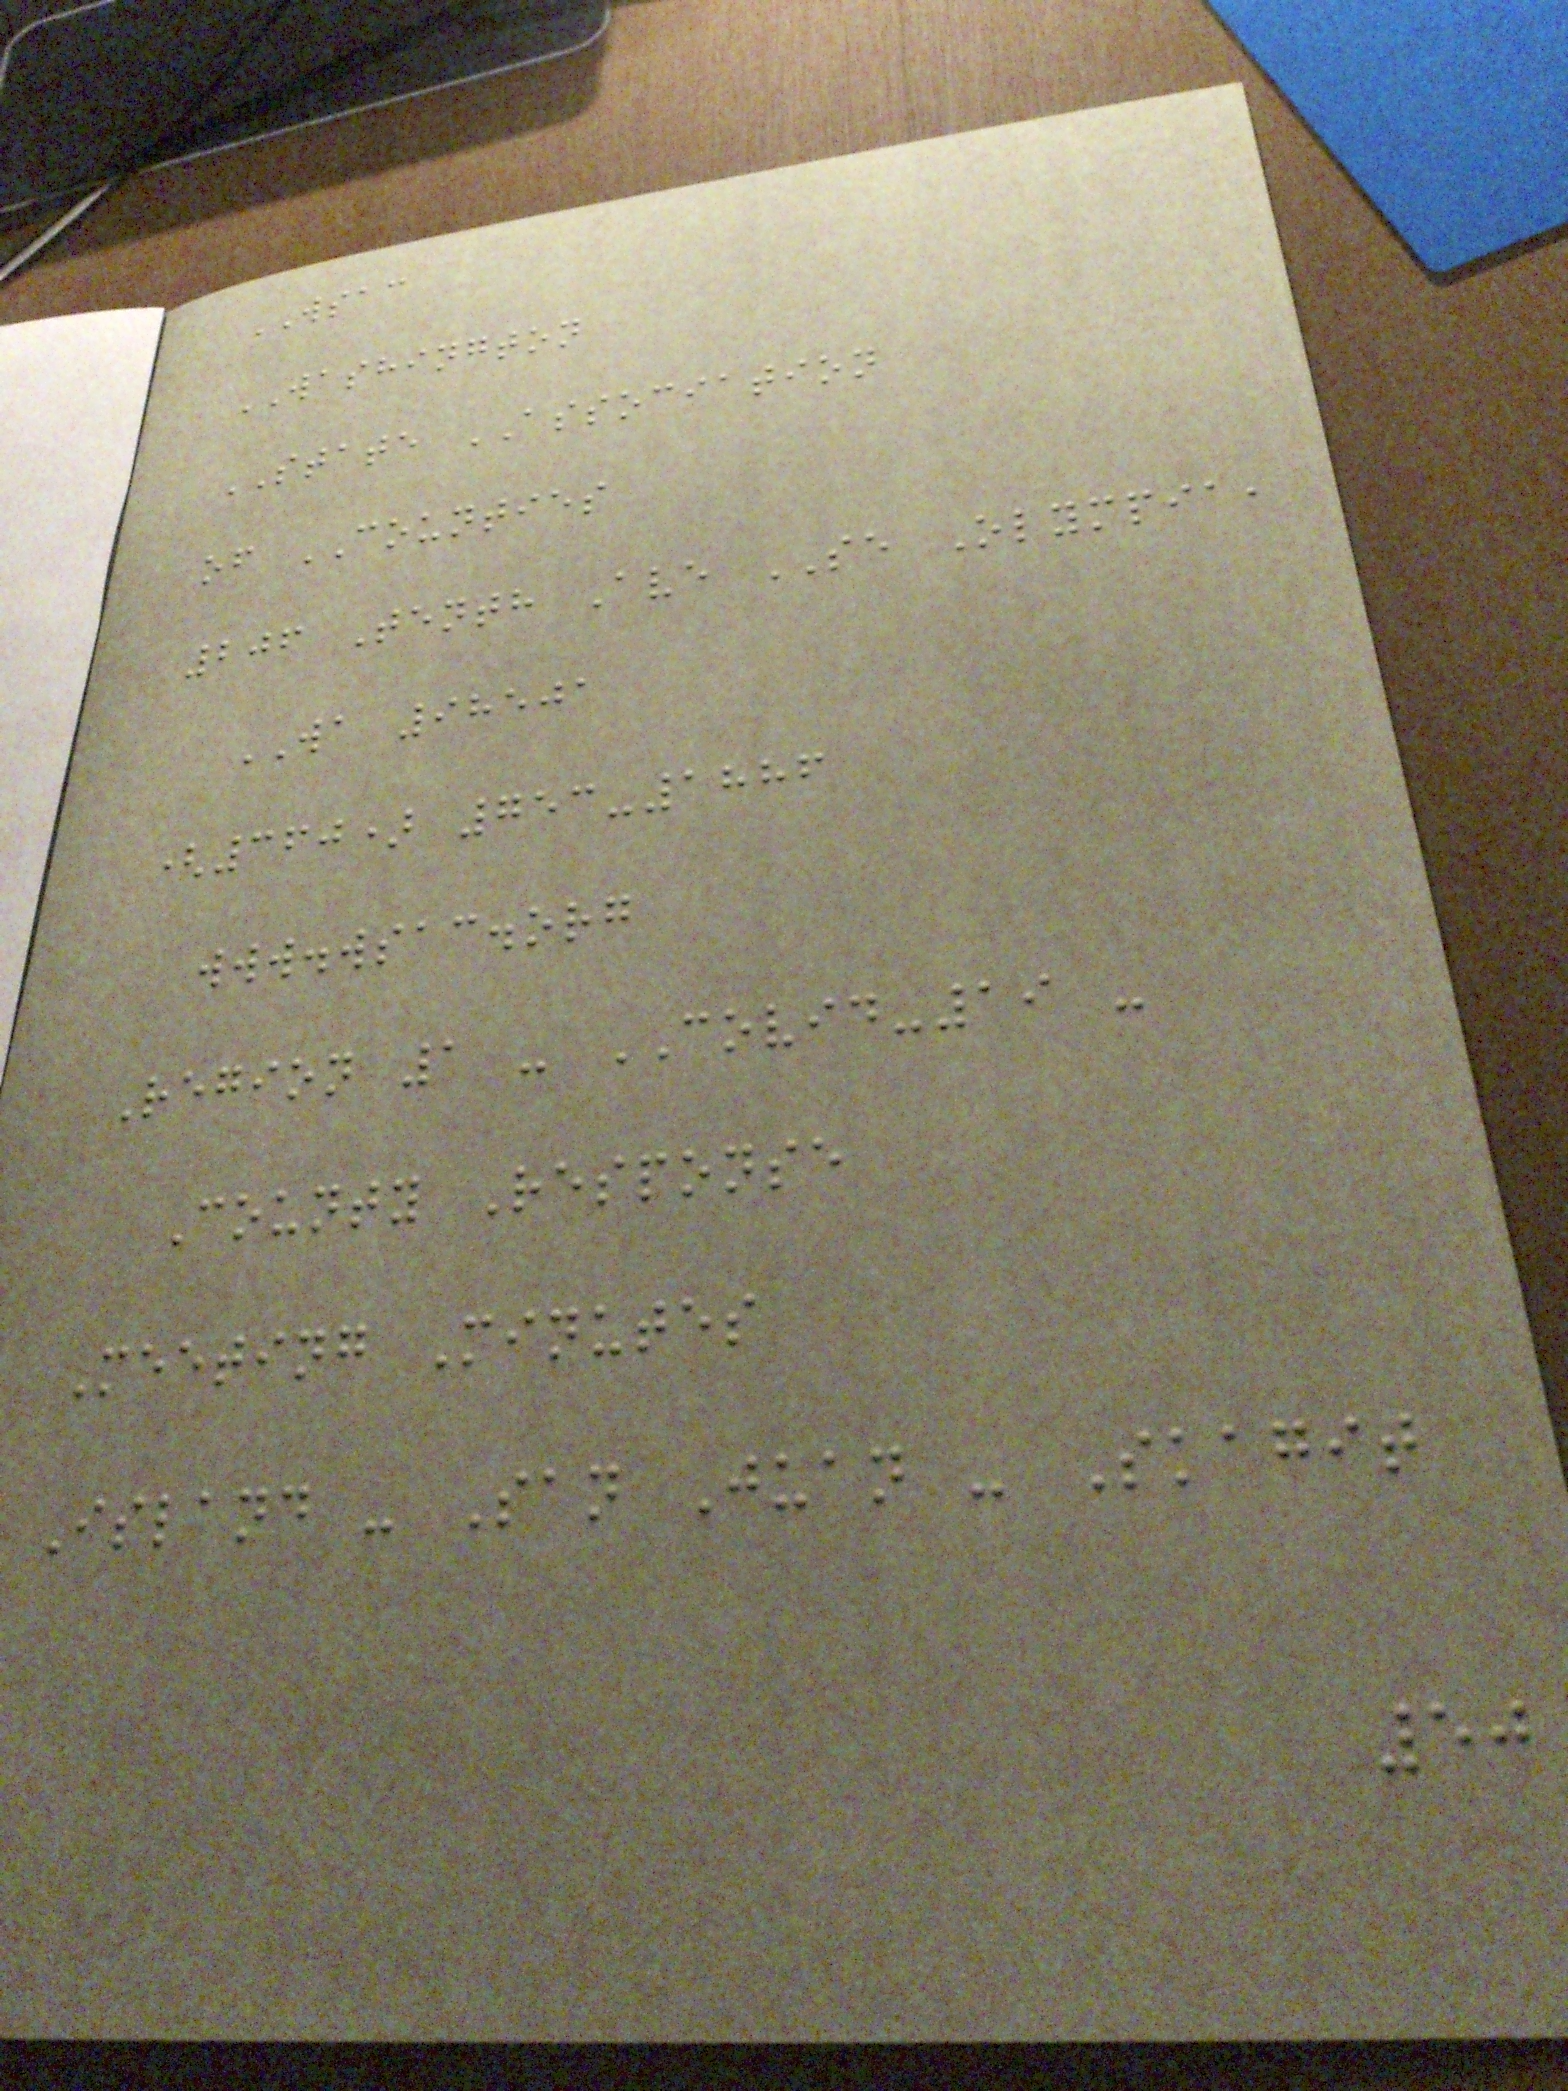WSAC
WASHINGTON
STATE ASSOCIATION
of COUNTIES
206 Tenth Ave SE Olympia,
WA 98501
(360) 753-1886
www.wsac.org
Region 1 - COVID-19 -
County Response
Meeting Minutes
Island - San Juan - Skagit
50
